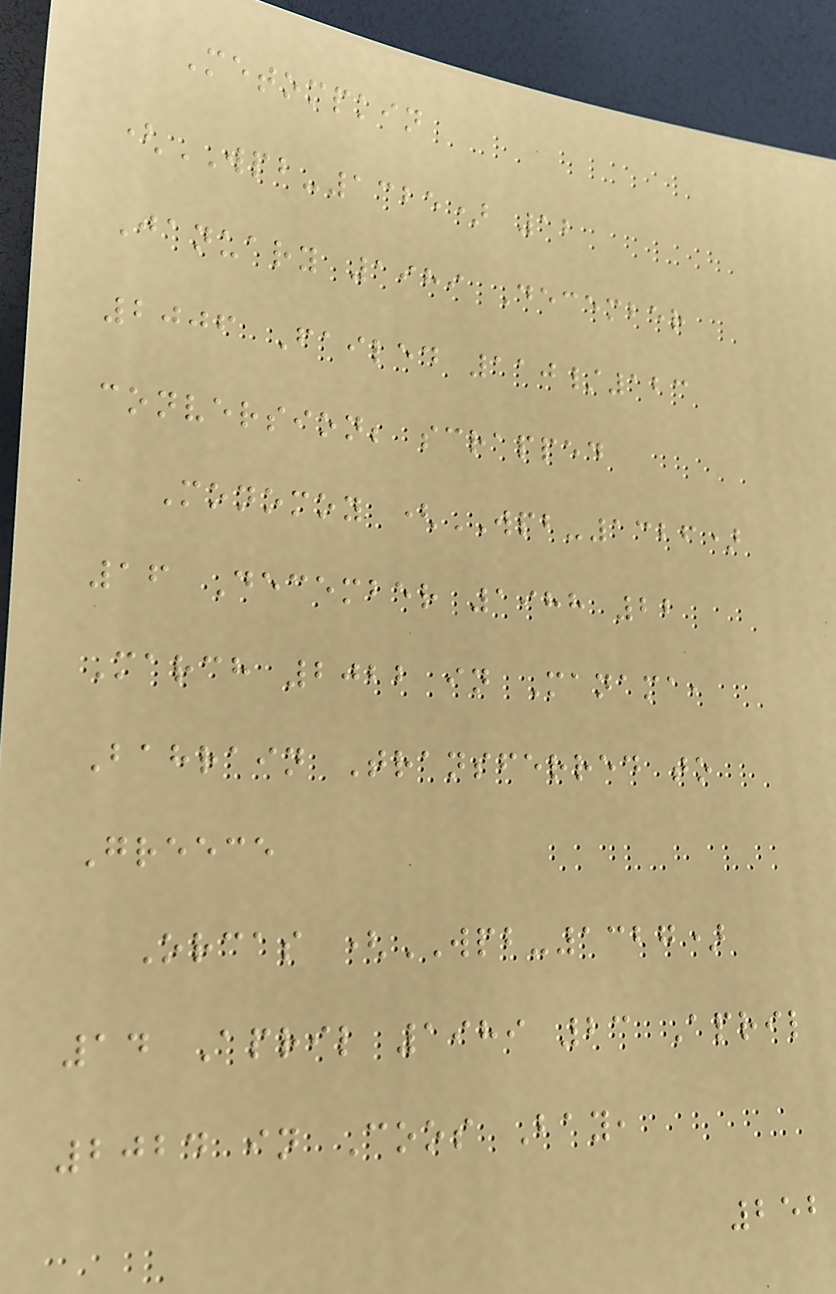Metompkin
(WPB-1325) 12
January 1989 December
2006 Failed 110/123
conversion; scrapped
Monomoy (WPB-1326)
16 December 1988 22
March 2022 in Manama,
Bahrain Transferred to
Greece
Orcas (WPB-1327)
14 April 1989 23 April
2024 in Coos Bay,
252
